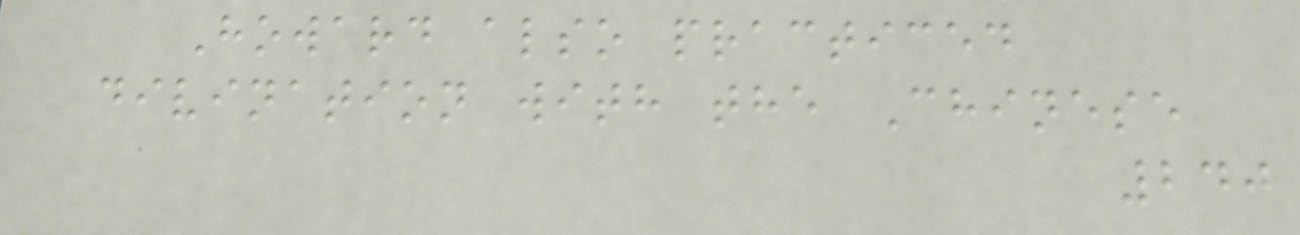Howard also practiced
divination with the Chinese
240
